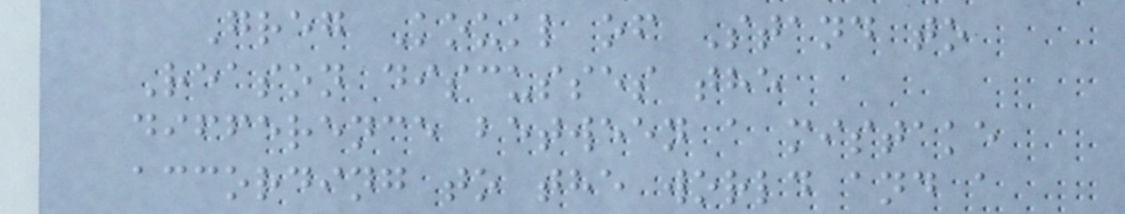Greg Koukl of Stand to
Reason discusses the
difference between a mistake
according to the world and a
